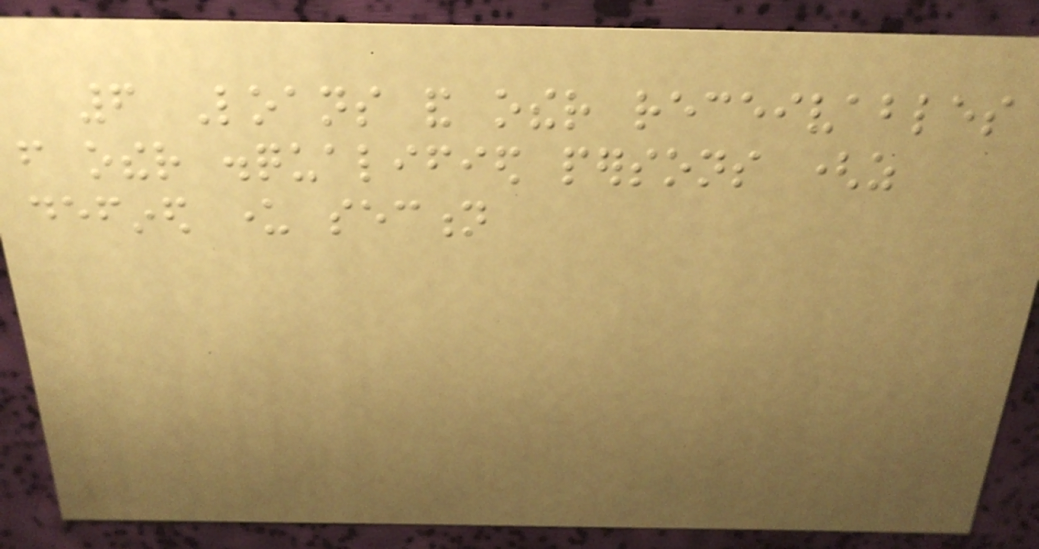6 Loans and other receivables
from other disqualified persons (as
defined under section
